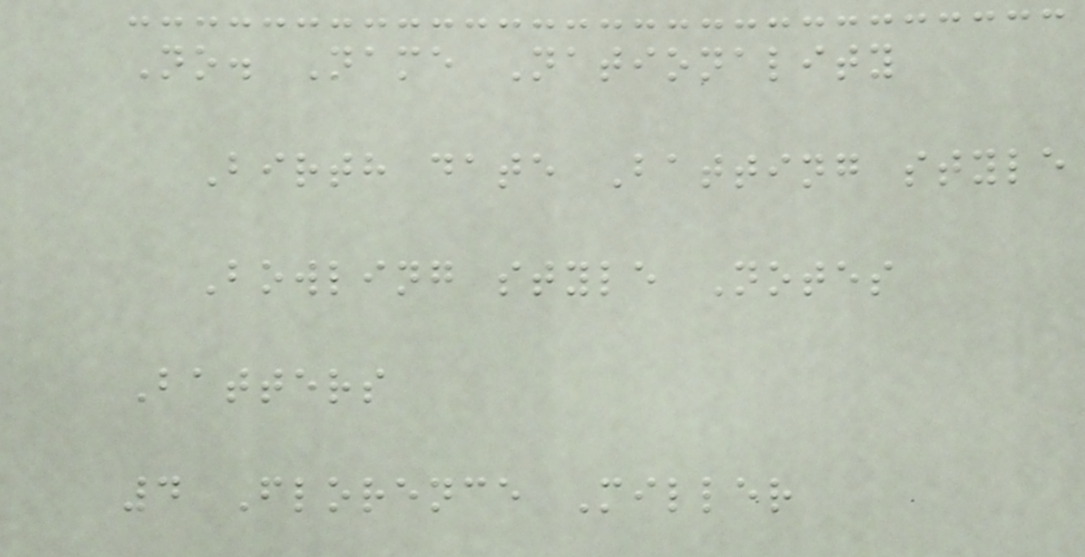No. Name Nationality
Birth date Batting style
Bowling style Notes
Batters
4 Florence Miller
